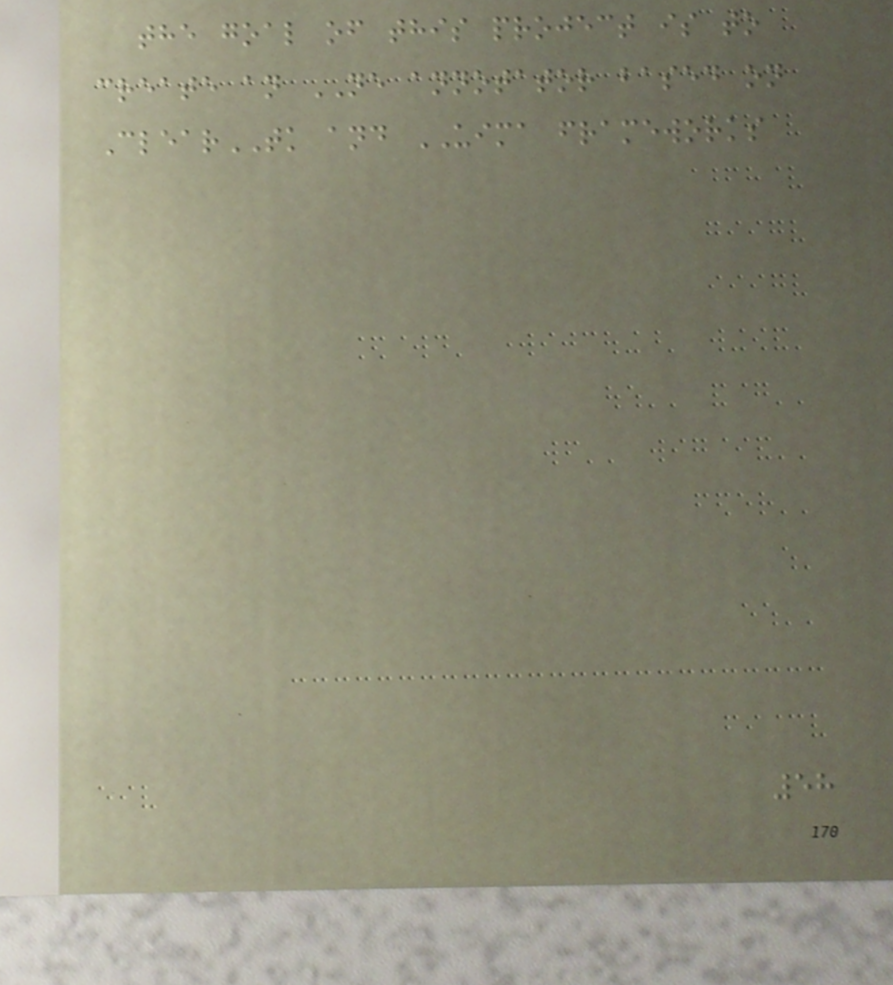the goal of this project is to
create an NE annotator based on
ClearTK and UIMA frameworks
58
